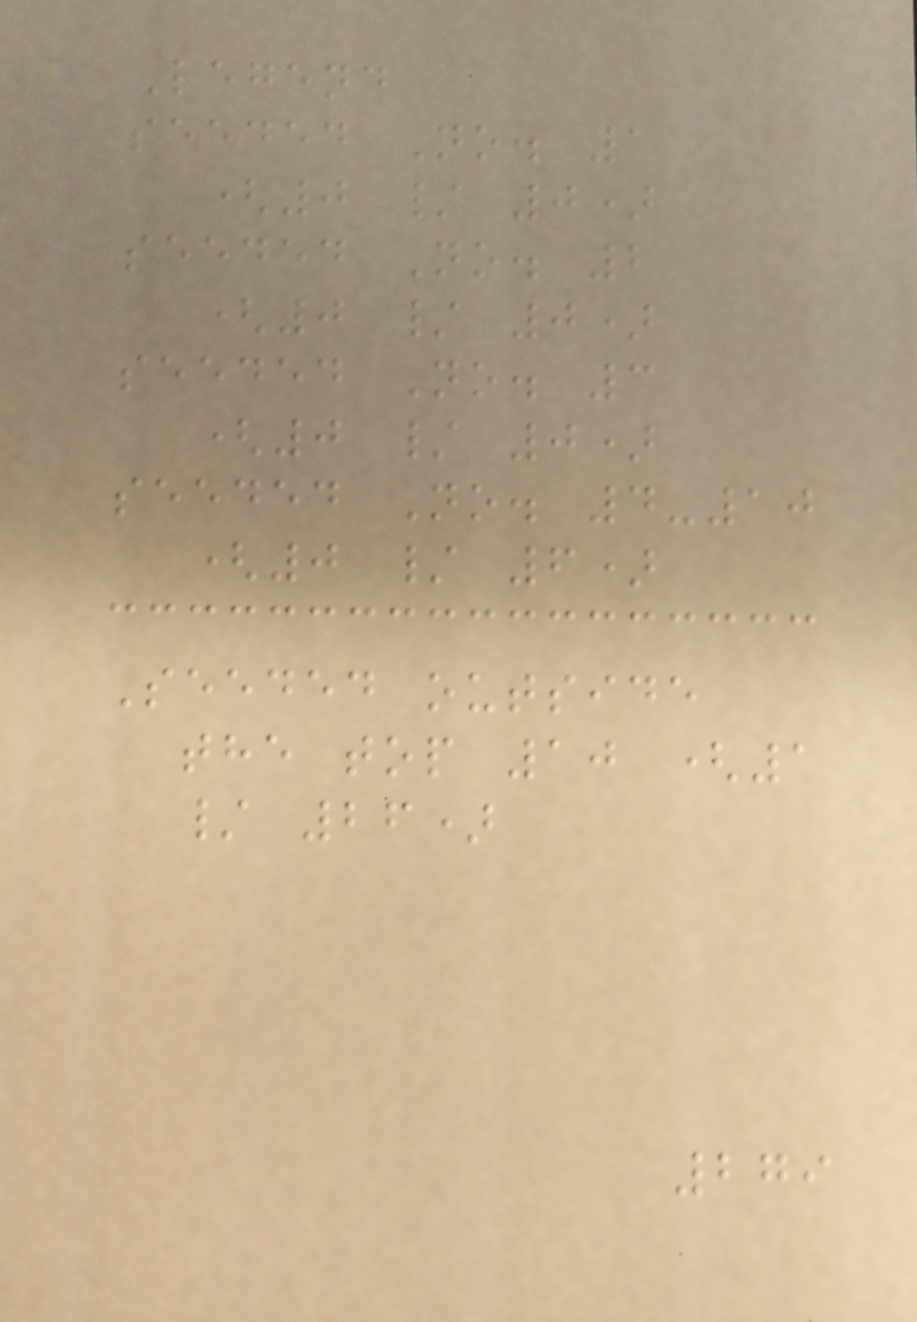Legend
seeded No. 1
(0 / 0)
seeded No. 2
(0 / 0)
seeded No. 3
(0 / 0)
seeded No. 4-10
(0 / 6)
Seeded outside
the top 10 (1
/ 26)
279
